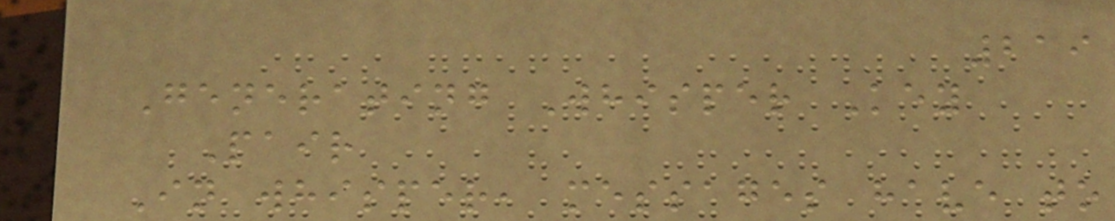219
Generating Whisper Key
Pair
In whisper, messages have to
